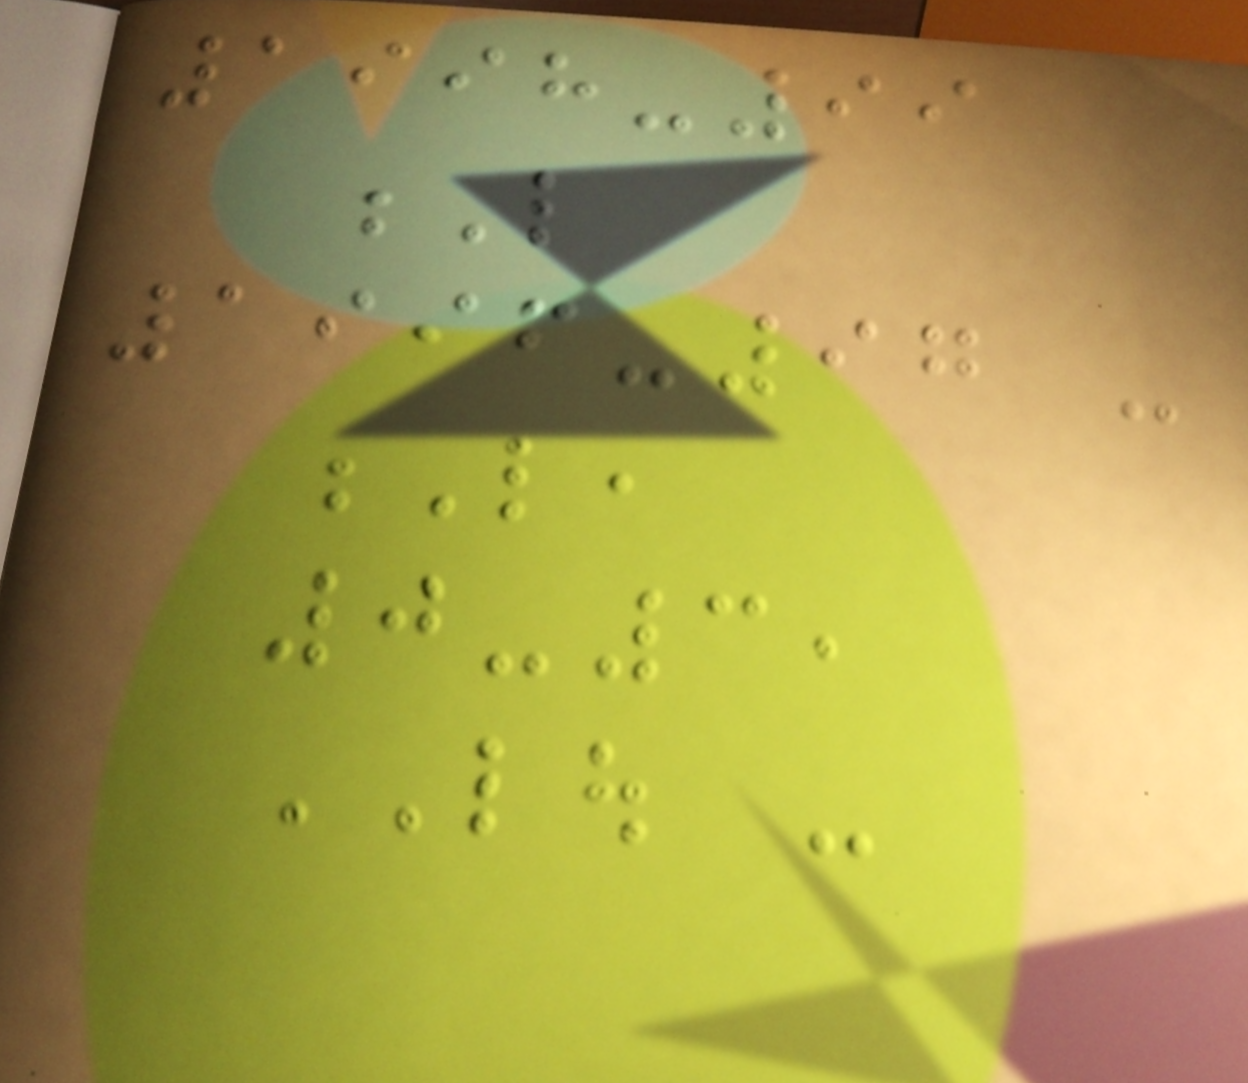1998-99
L
1996-97 -
L,
0-3,
LOU -
